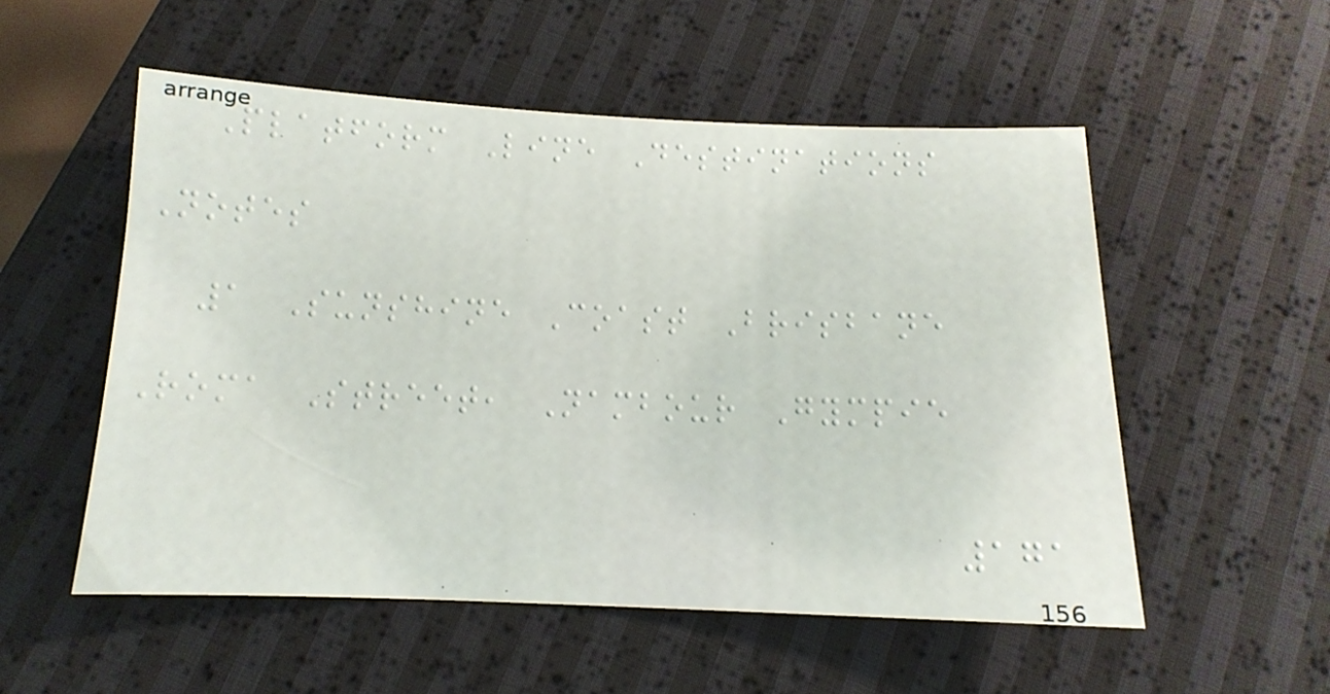Platform Line Destinations
Notes
1 Sunshine Coast Brisbane
Roma Street, Nambour Gympie
171
